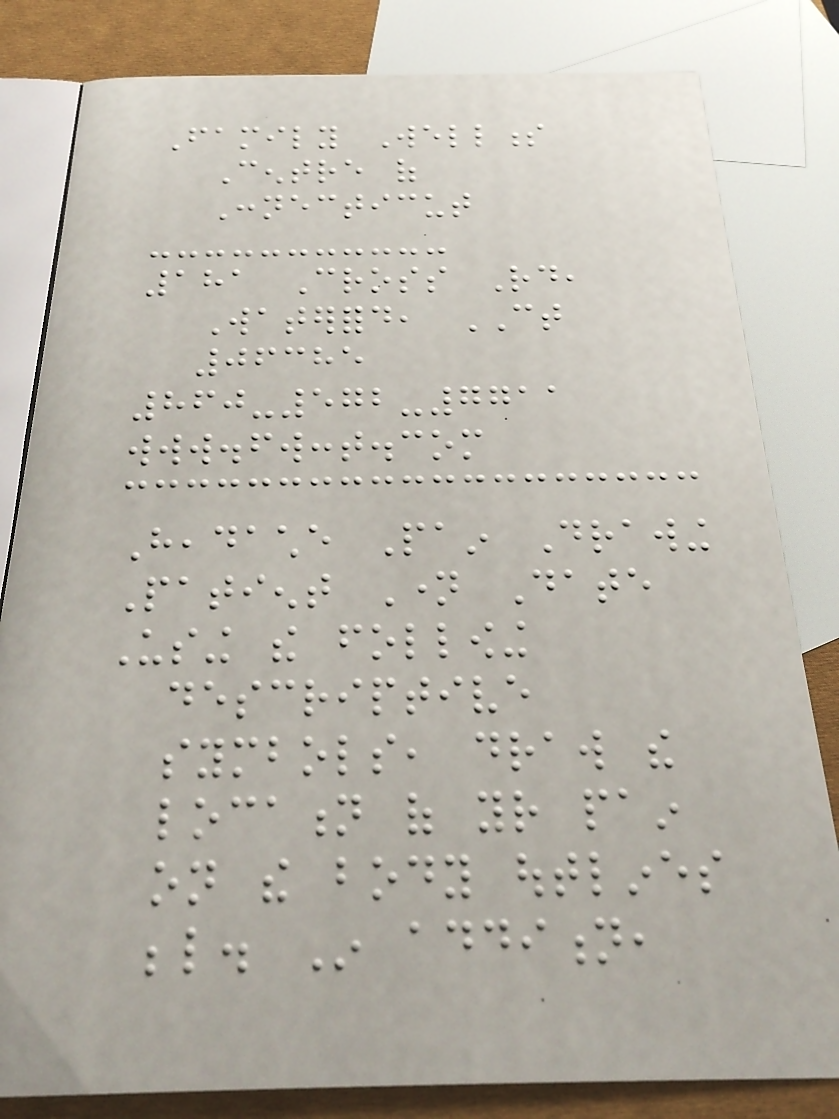Family Wellness
Centre of
Connecticut
181 Cross Rd,
Waterford, CT
06385
860-572-7711
www.fwcct.com
Headache Pain Drawing
Patient Name Date
Using the following
descriptive
symbols, draw the
location of your pain
on the body outlines
below. In addition,
